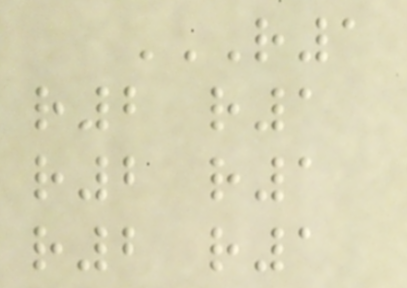R1
R2 R1
R2 R1
R2 R1
